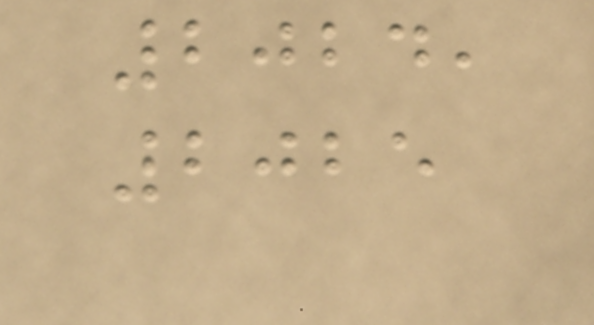2024,
2025
